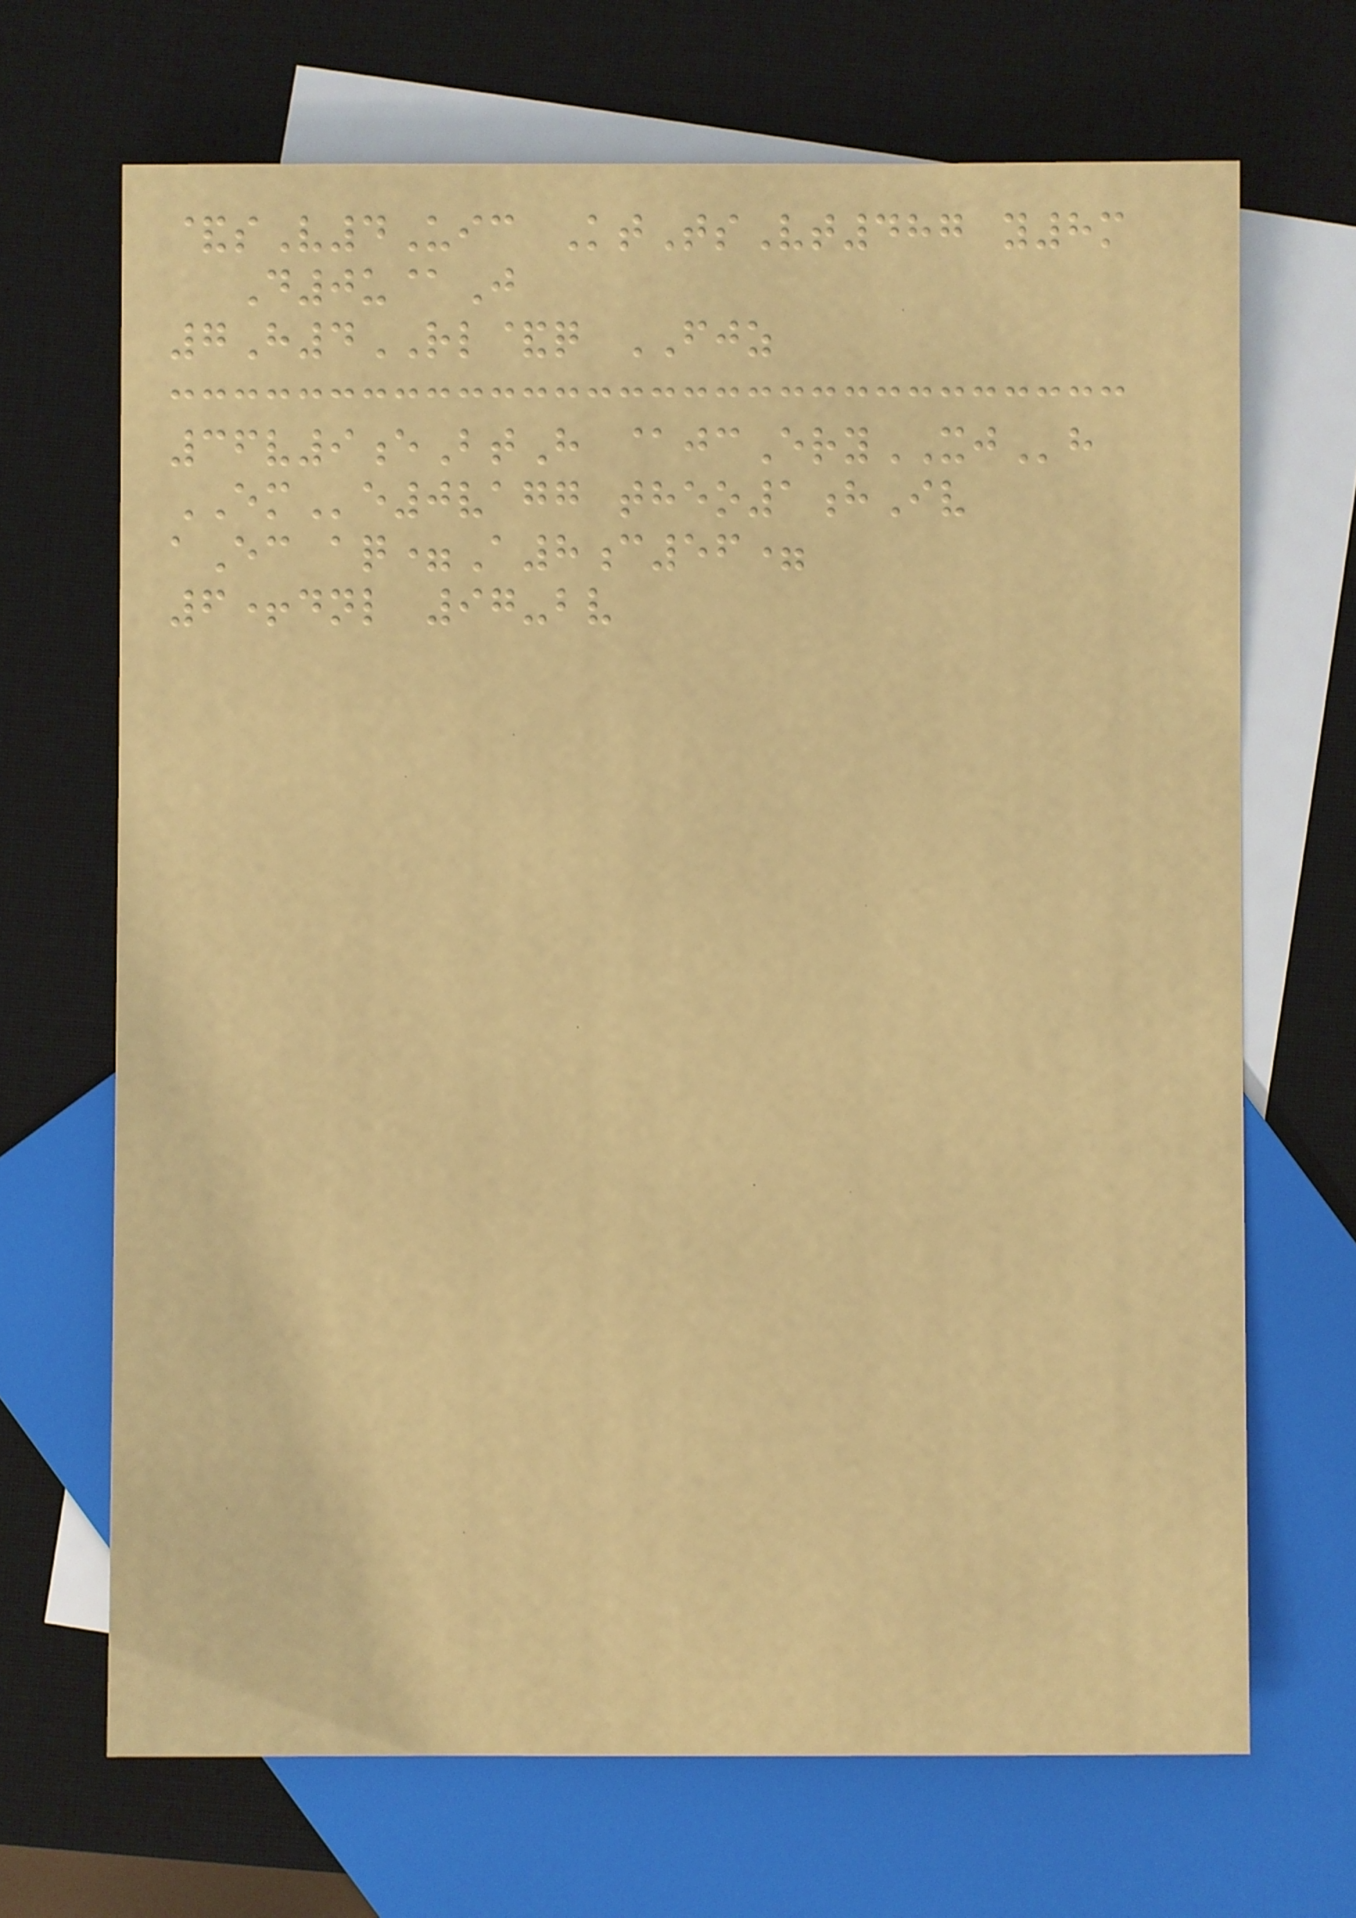&sV4Uic KtTsVt487 y8m
D0u@J
7H4RL&q FJZ
36v9eBtH @jcEryXJh
EMe0vagg theo1hIv
aEc aq=A8c56=
6+dnl 97-bv
